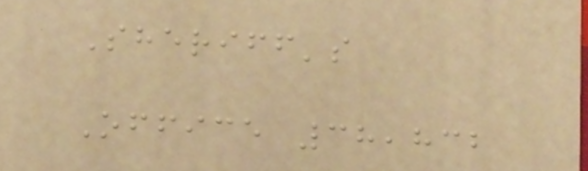Sheriff's
Office 38,832
